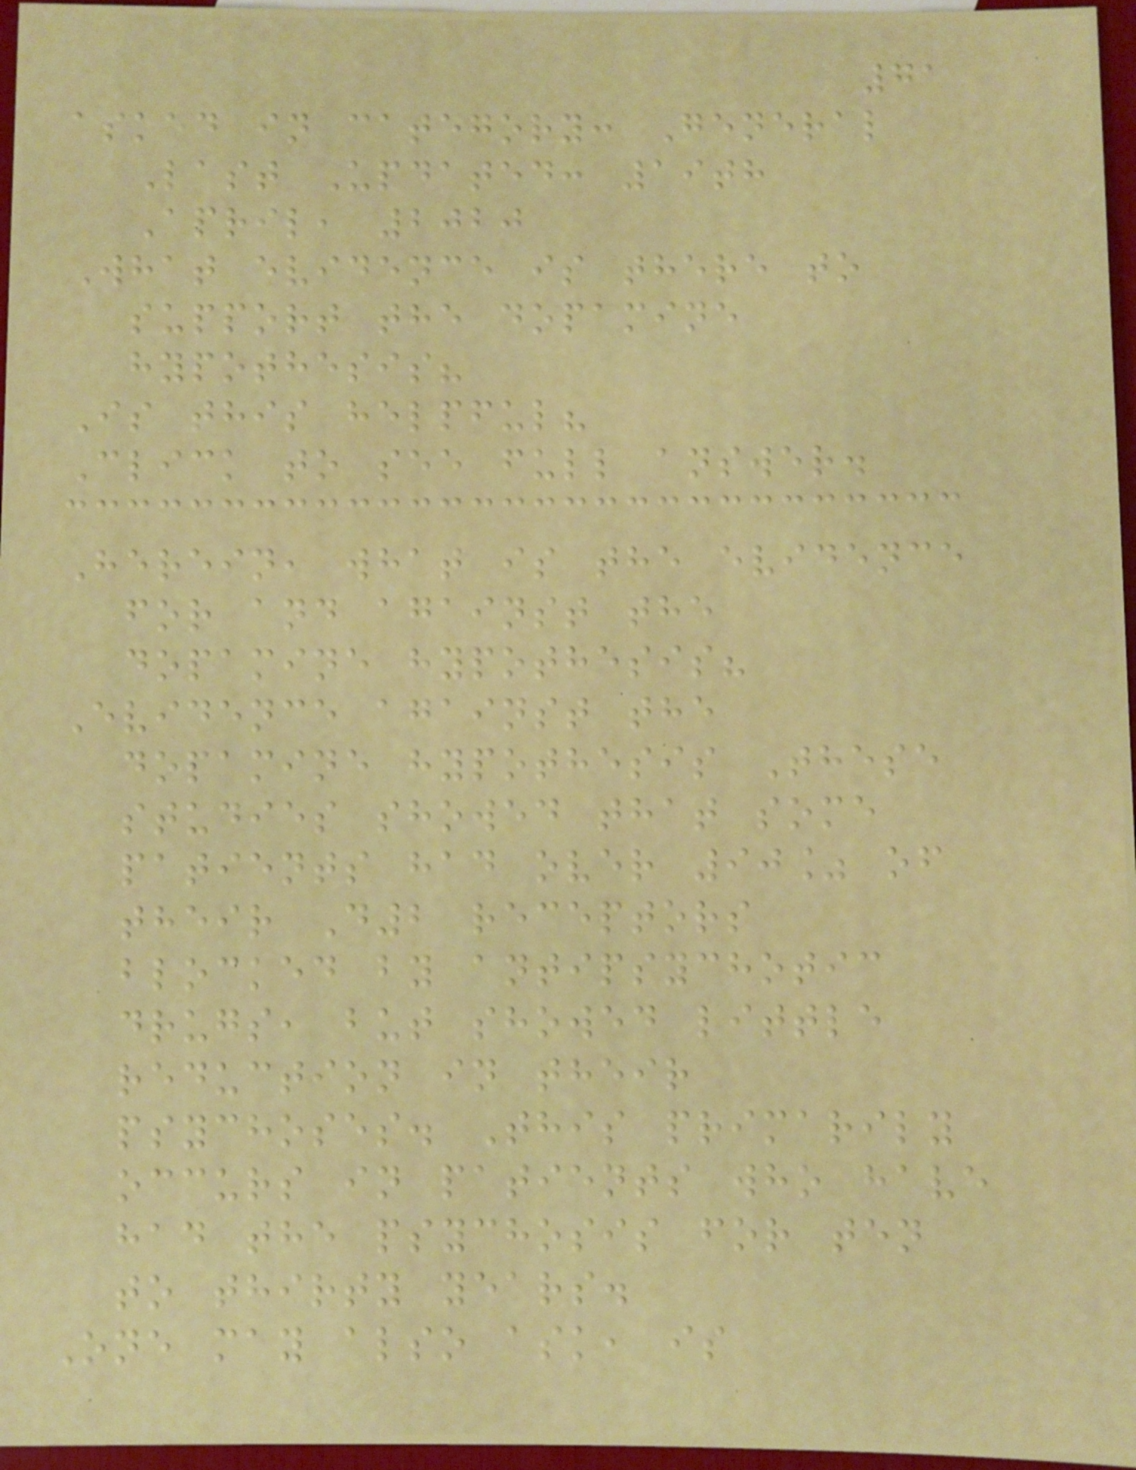71
asked in category: General
Last Updated: 19th
April, 2020
What evidence is there to
support the dopamine
hypothesis?
Is this helpful?
Click to see full answer.
Herein, what is the evidence
for and against the
dopamine hypothesis?
Evidence against the
dopamine hypothesis These
studies showed that some
patients had over 90% of
their D2 receptors
blocked by antipsychotic
drugs, but showed little
reduction in their
psychoses. This primarily
occurs in patients who have
had the psychosis for ten
to thirty years.
One may also ask, is
